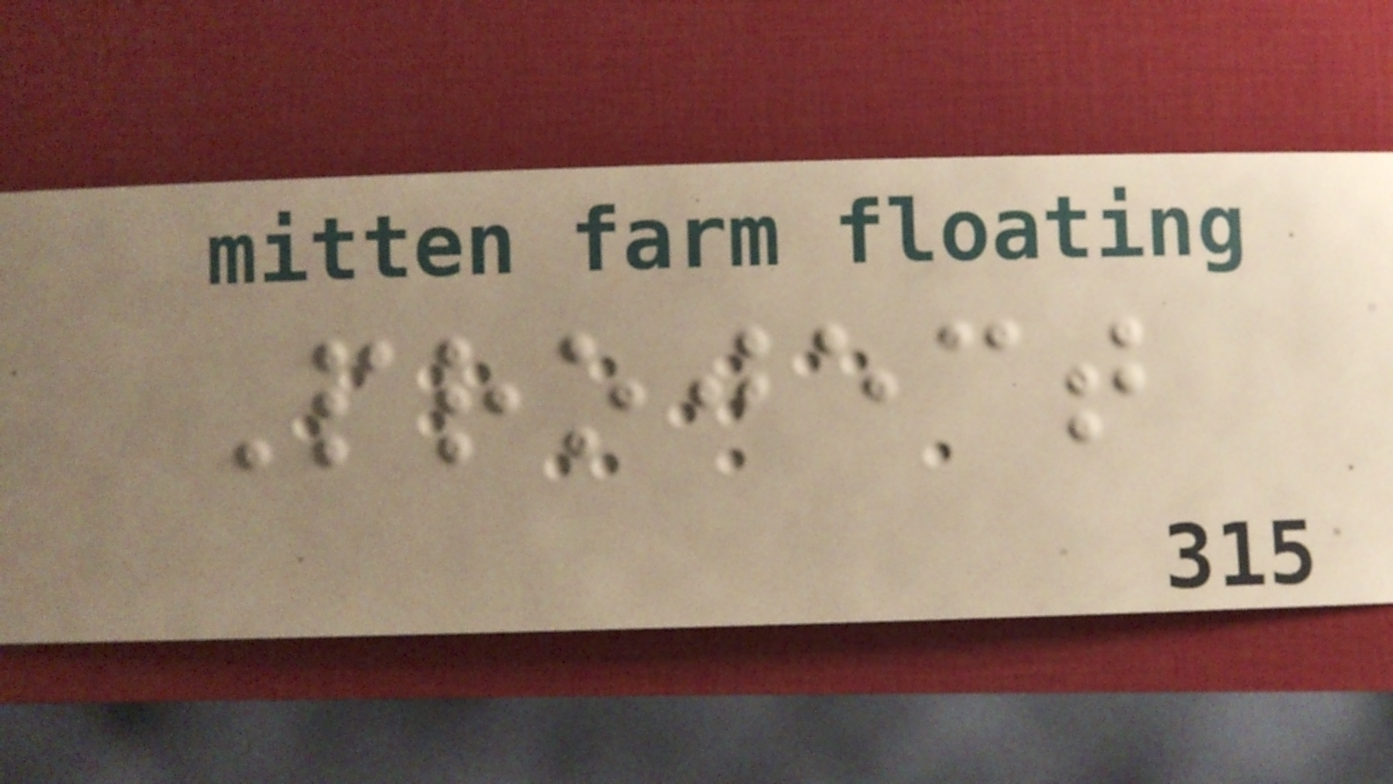Project
